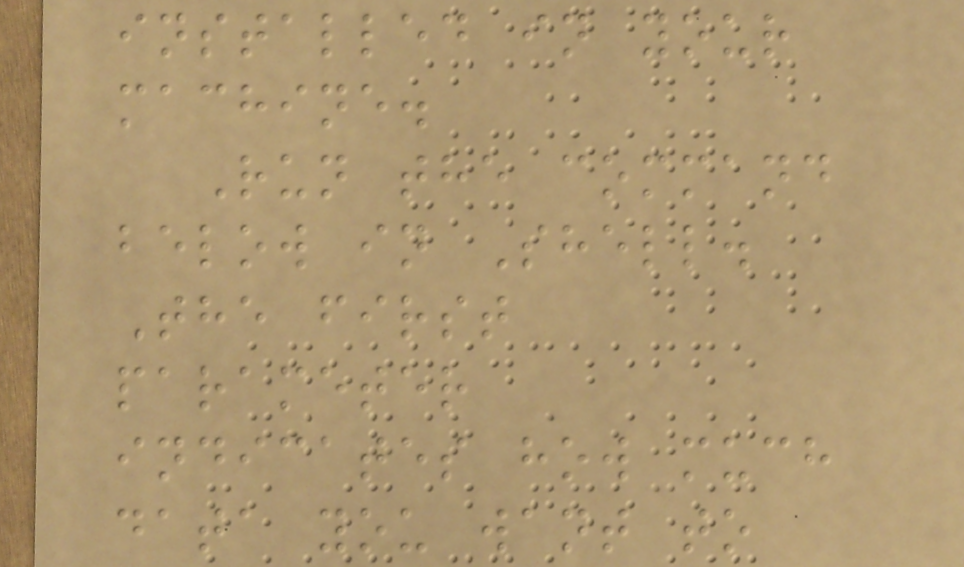installed in your
machine.
Run the command
below in Shell.
The first
parameter
indicates how much
data you want to
